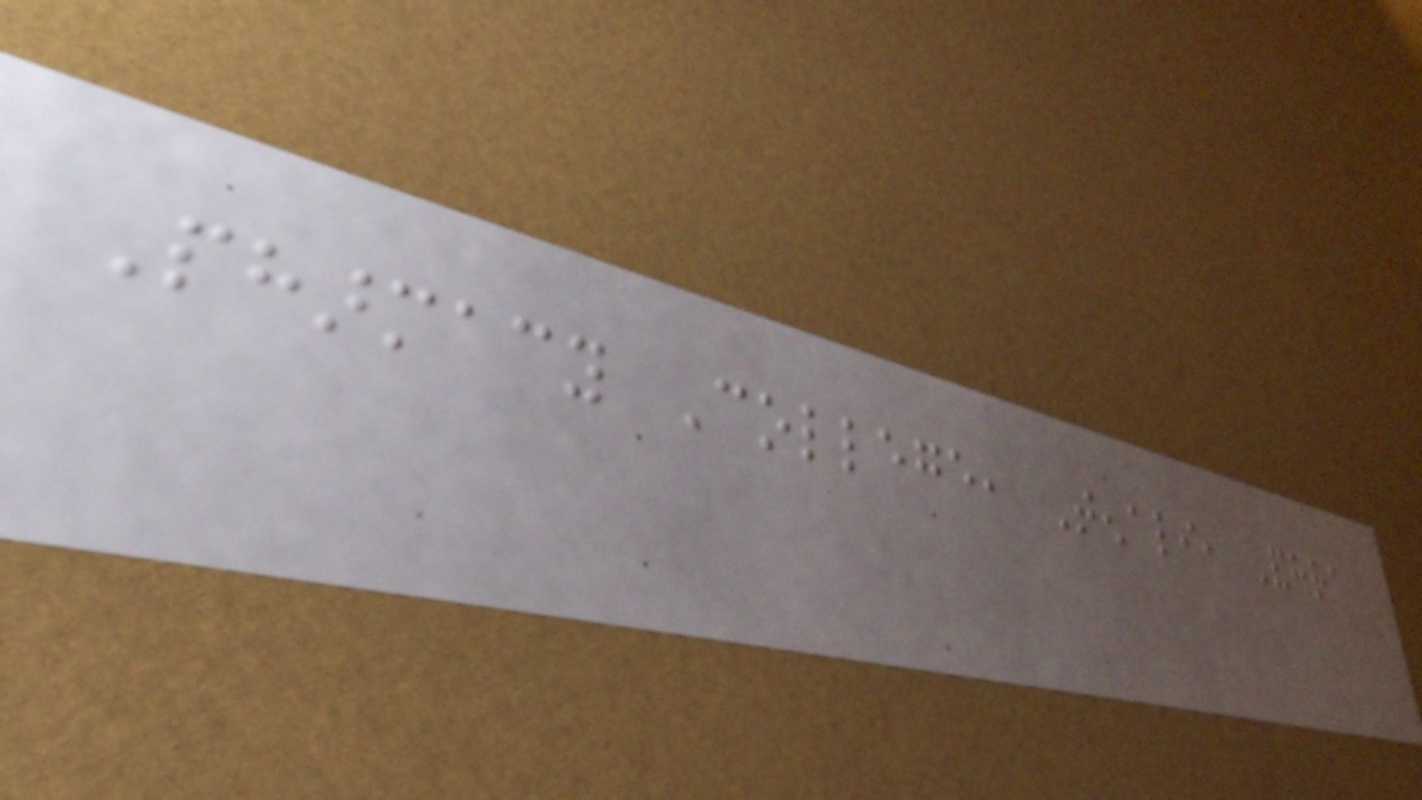Pharmacy College, Tenali, Andhra
